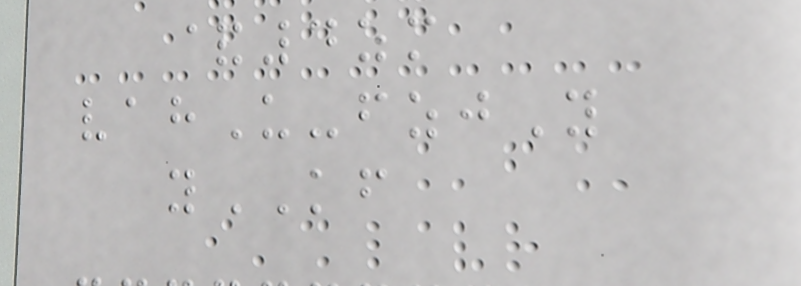&4zm
vahU-fzjY
yKF
